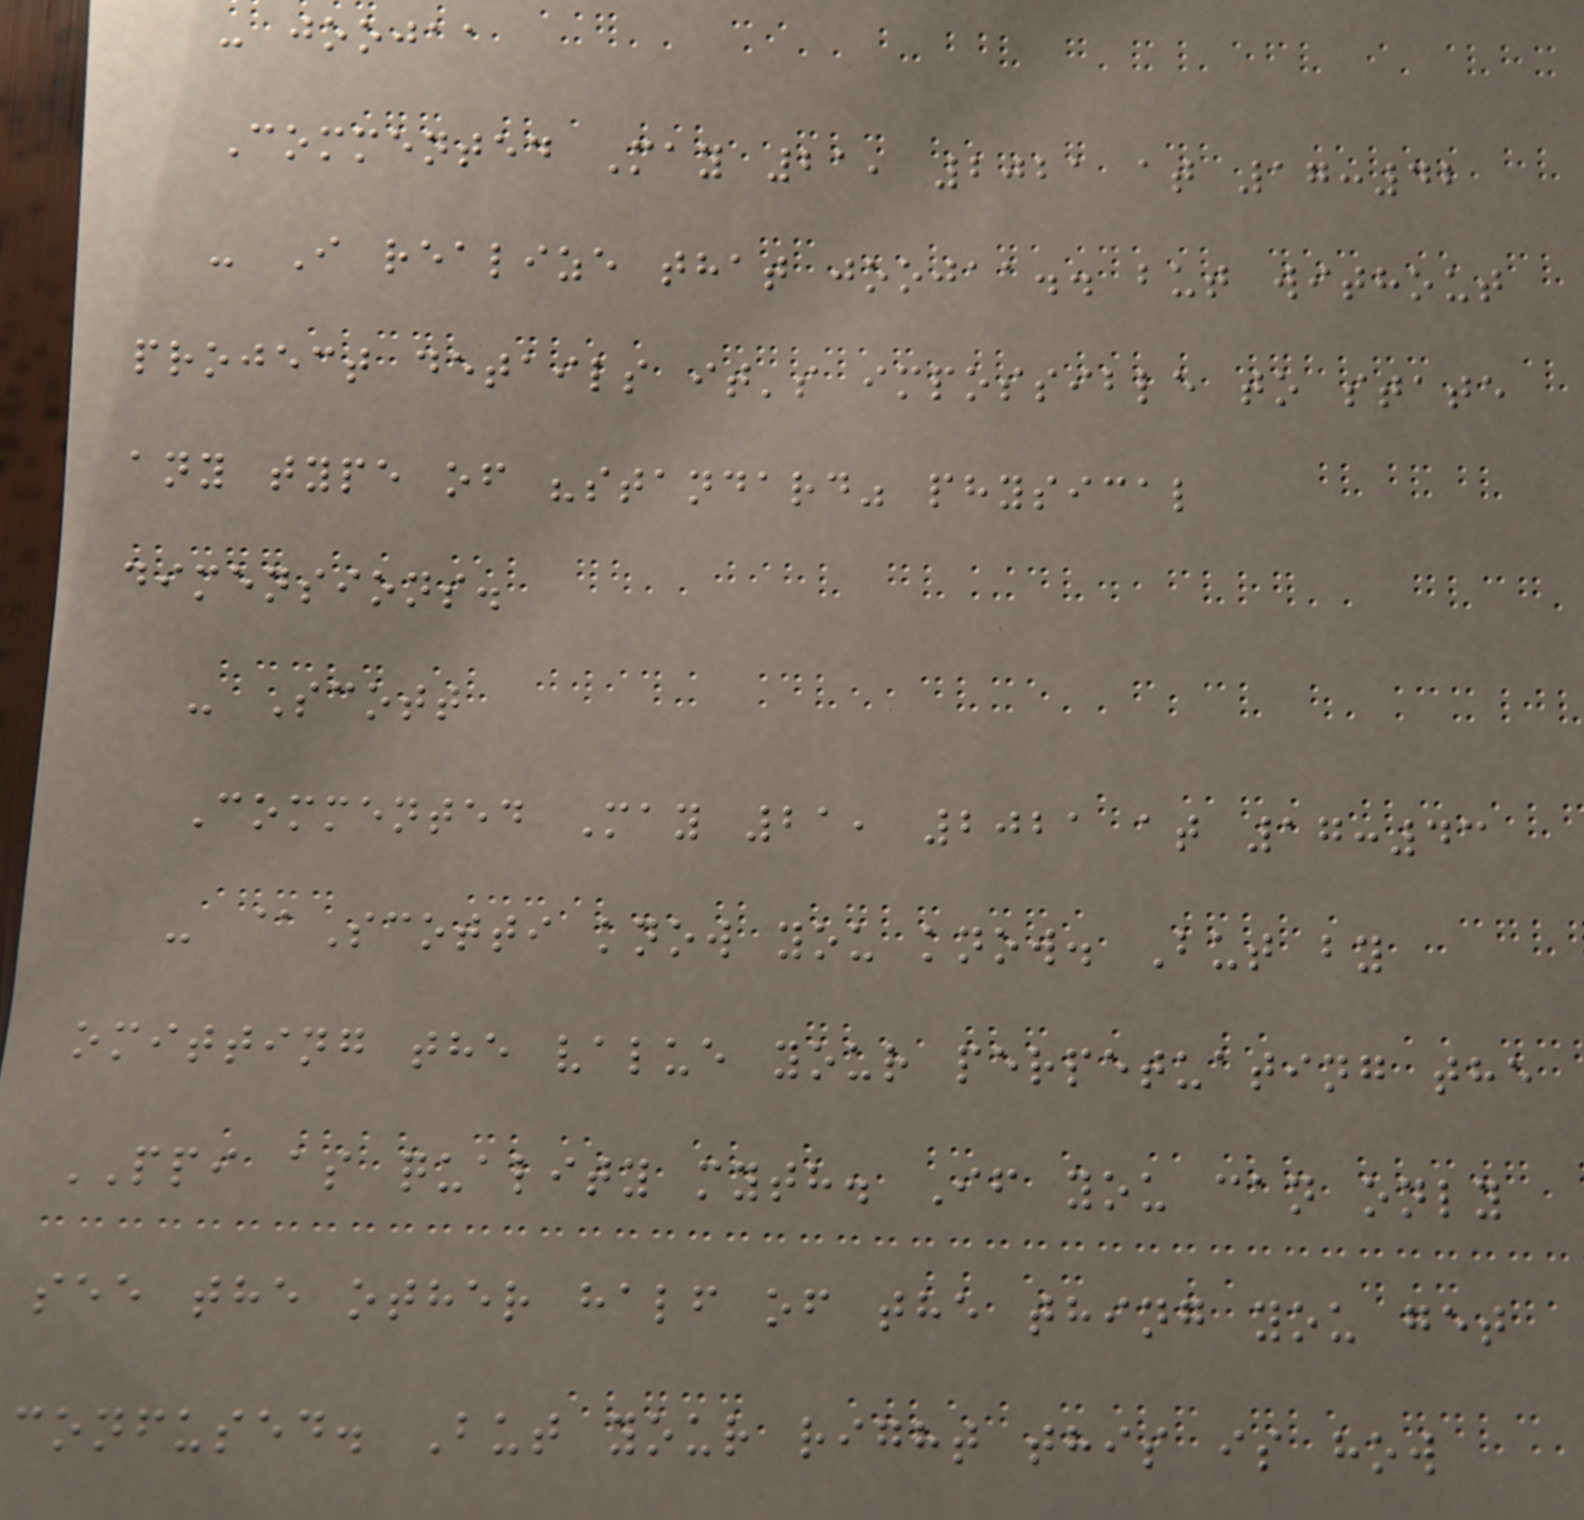- joojaa
Commented May 21, 2021 at 17:42
- I realize that joojaa.. but without
project details it's impossible to state
any type of "standard" physical
dimensions.
- Scott
Commented May 21, 2021 at 17:43
- @Scotti know you know. But by
omitting the value your perpetuating the
PPI as quality myth. If you can only
see the other half of the thing you get
confused. But your right this is how
